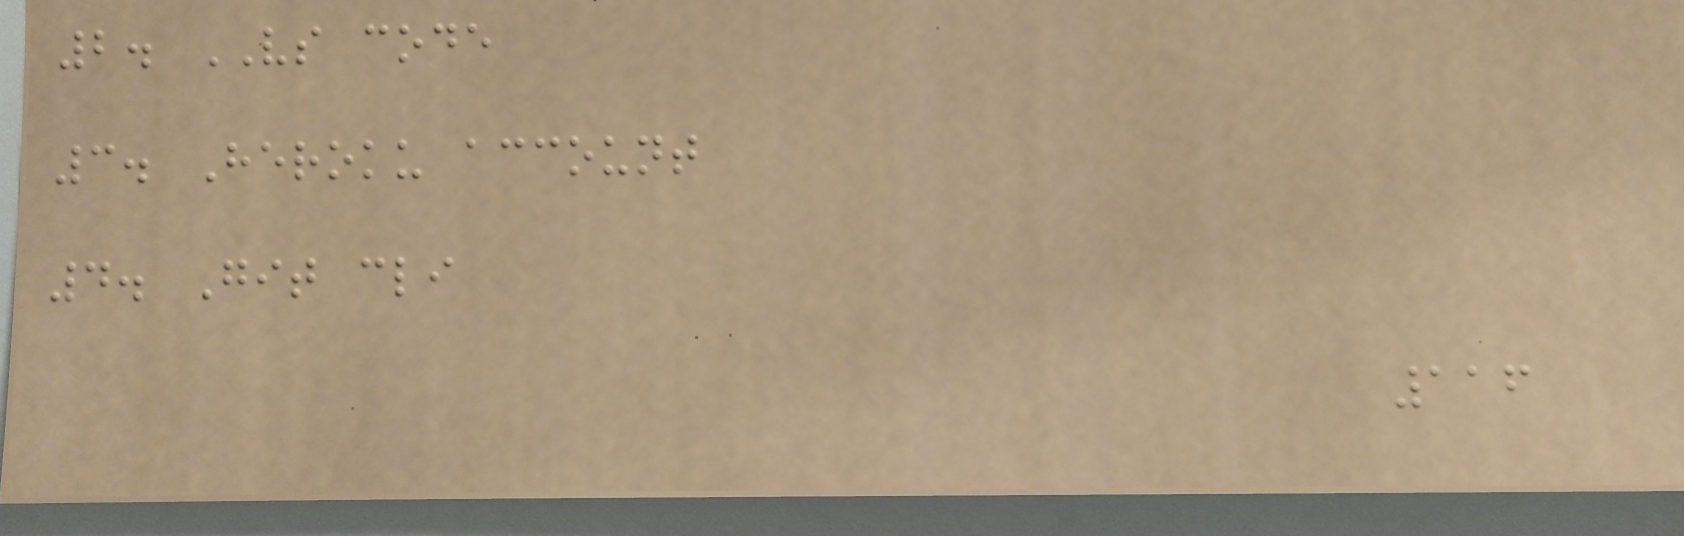2. VS code
3. Heroku account
4. Git cli
116
